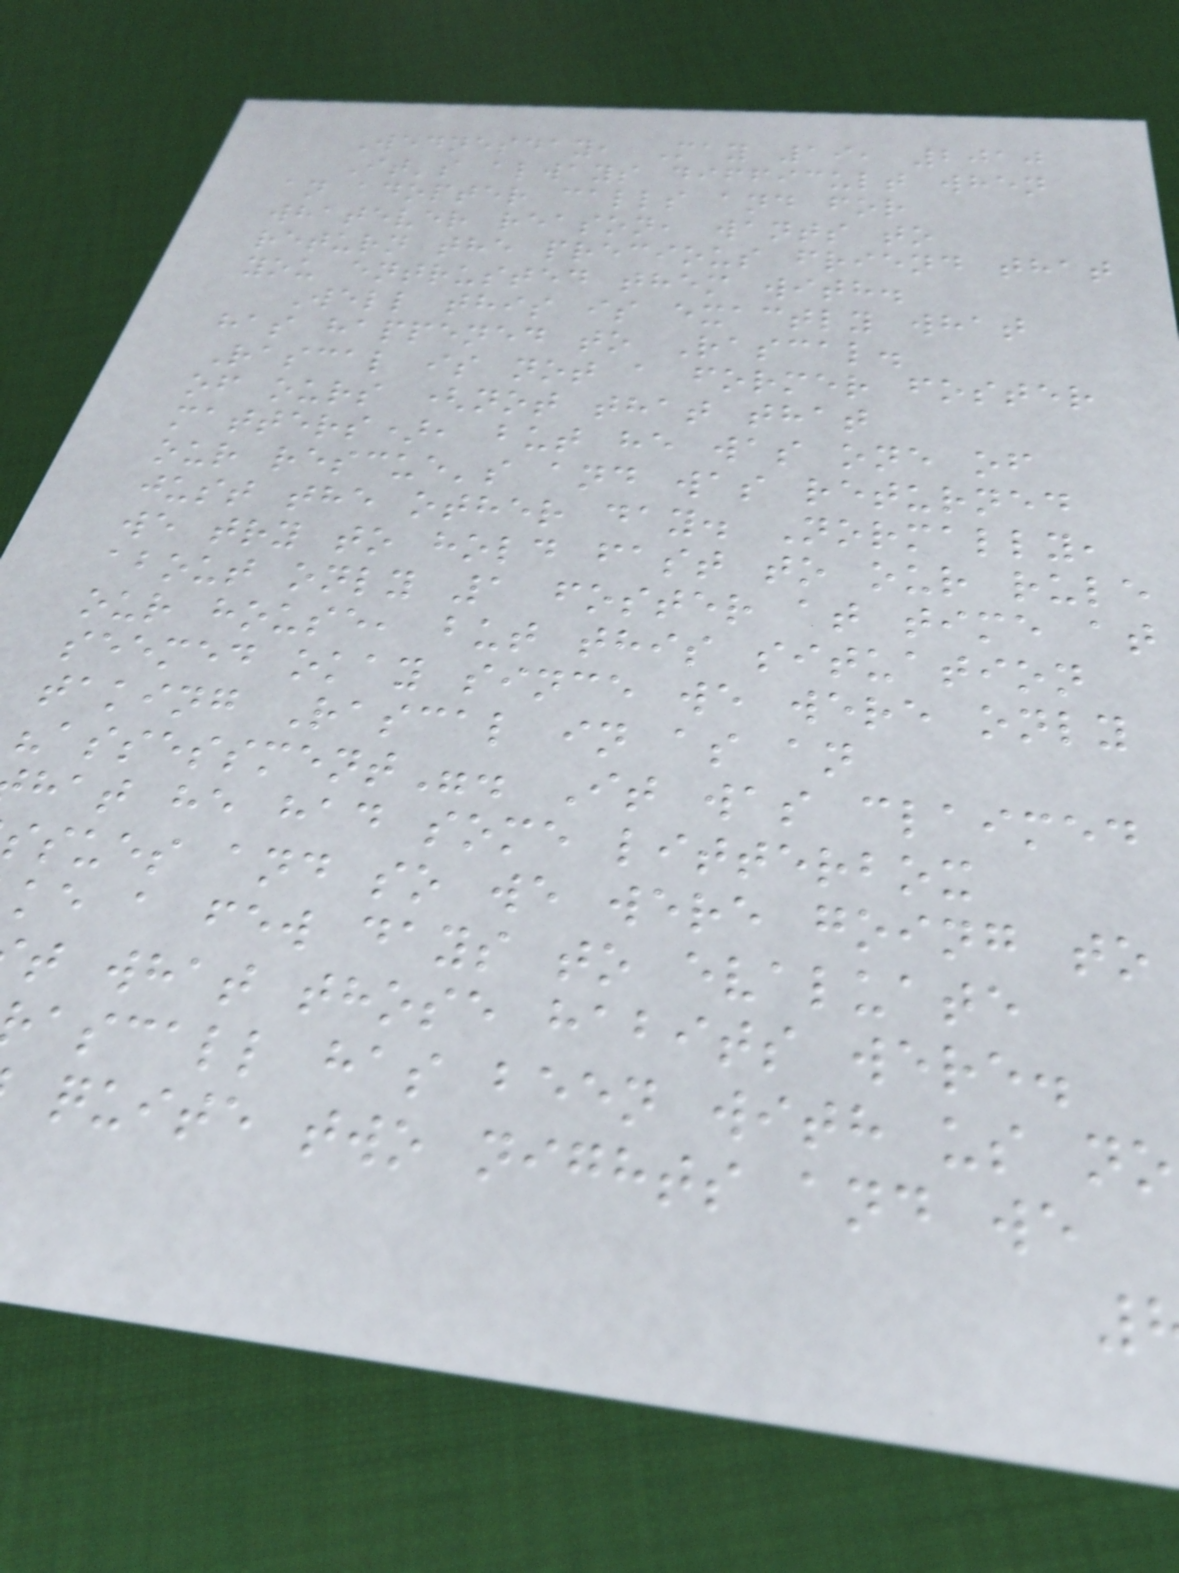Wednesday, May 19, 2010
It's always difficult when
an adopter calls and for
whatever reason, wants to
return the precious friend that
you entrusted them with.
Well this is exactly what
has happened to Rascal.
Rascal is not a former foster
of ours (not that that
matters), but he was one of
our rescue's and was returned
just the other day. Normally,
we try to hold fast to our rule
about only 1 foster at time at
our house, but this situation
seemed okay since we were only
taking Rascal in as an
"assessment". It was claimed
hat he had some litterbox
ssues and so we were going to
ke a few days to evaluate
t what those habits were.
ascall has been with us no
quite two nights and we
